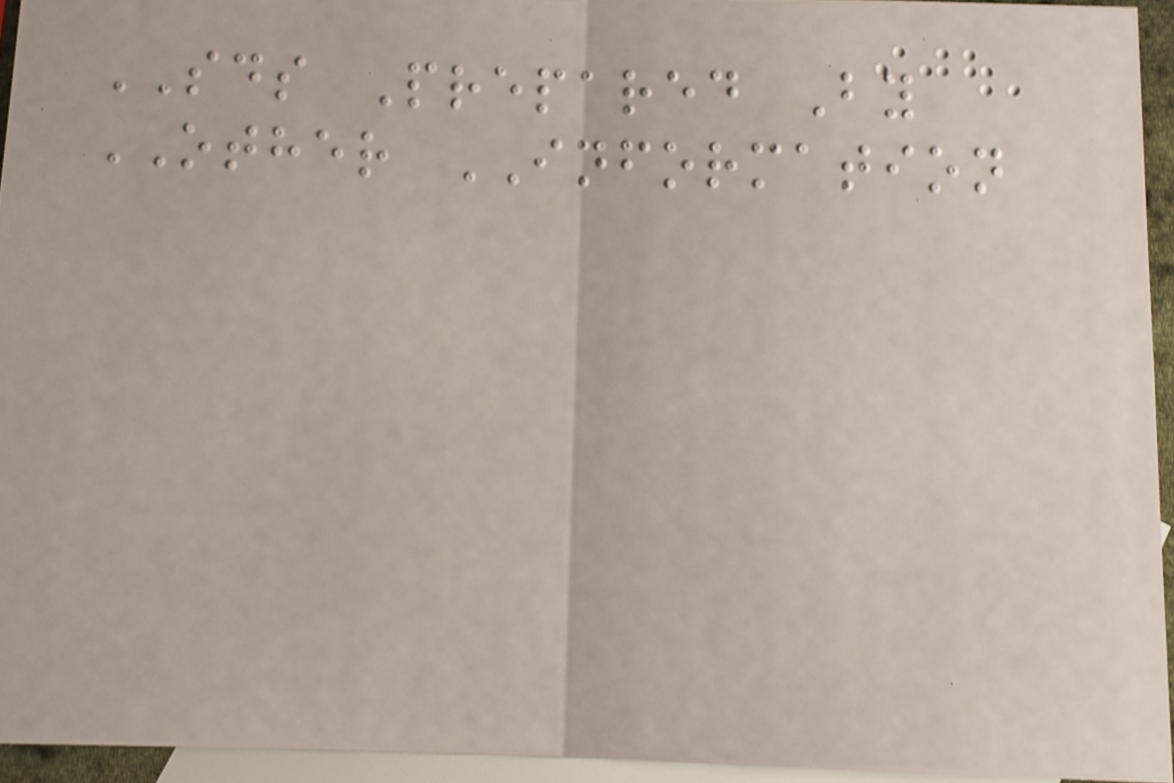SDS Prepared By
OTHER INFORMATION
